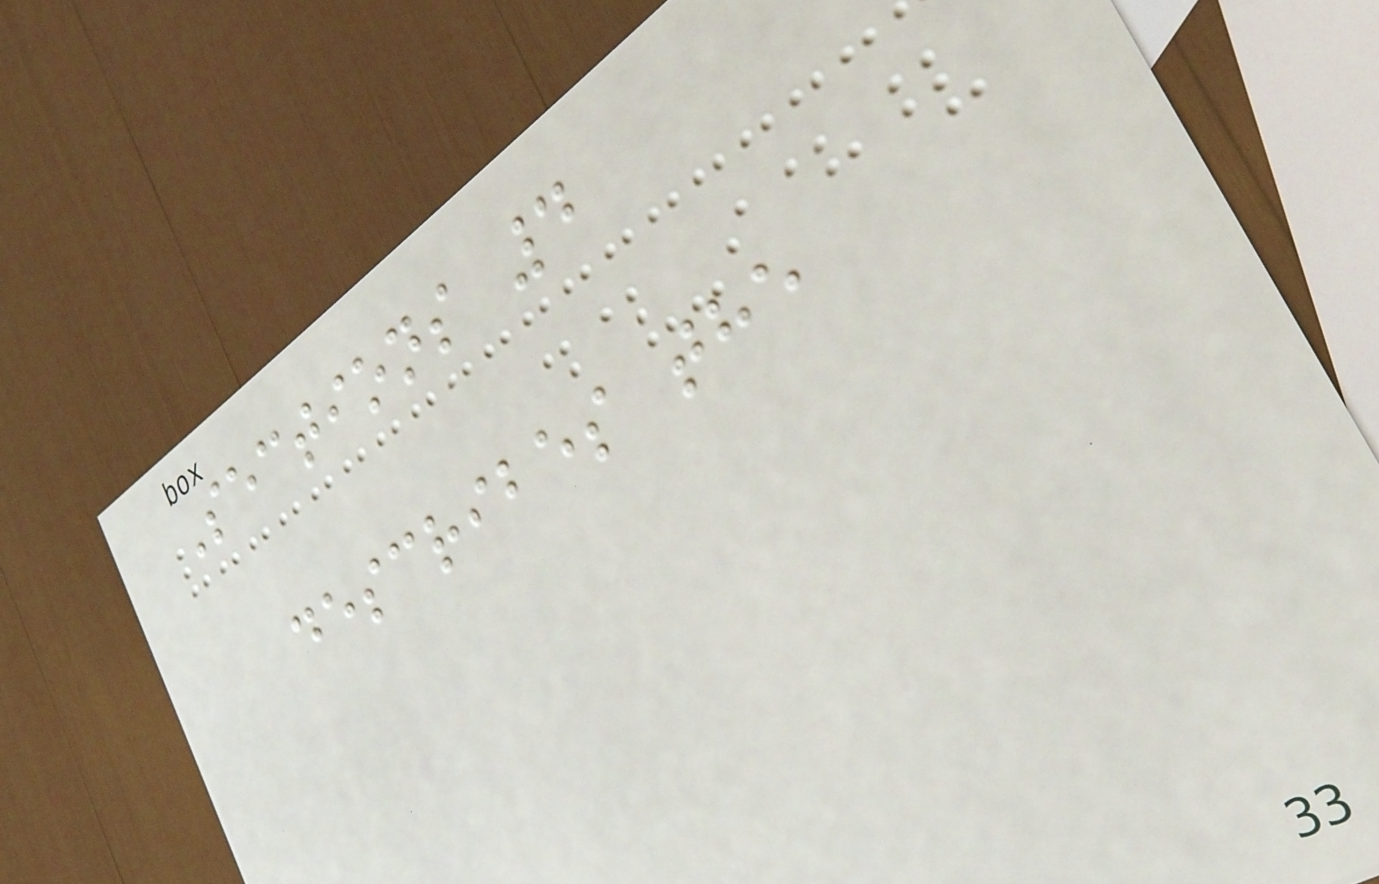Sections 4
describes the
